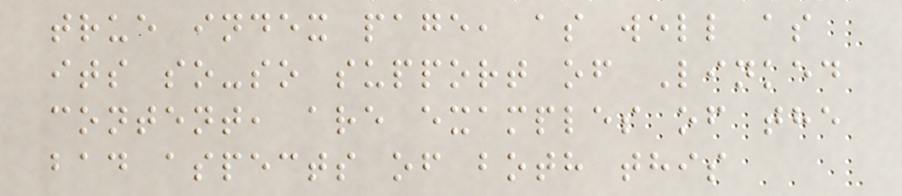true index page, as well as
its so-so support of Linked
content, are examples of the
bad aspects of both this
